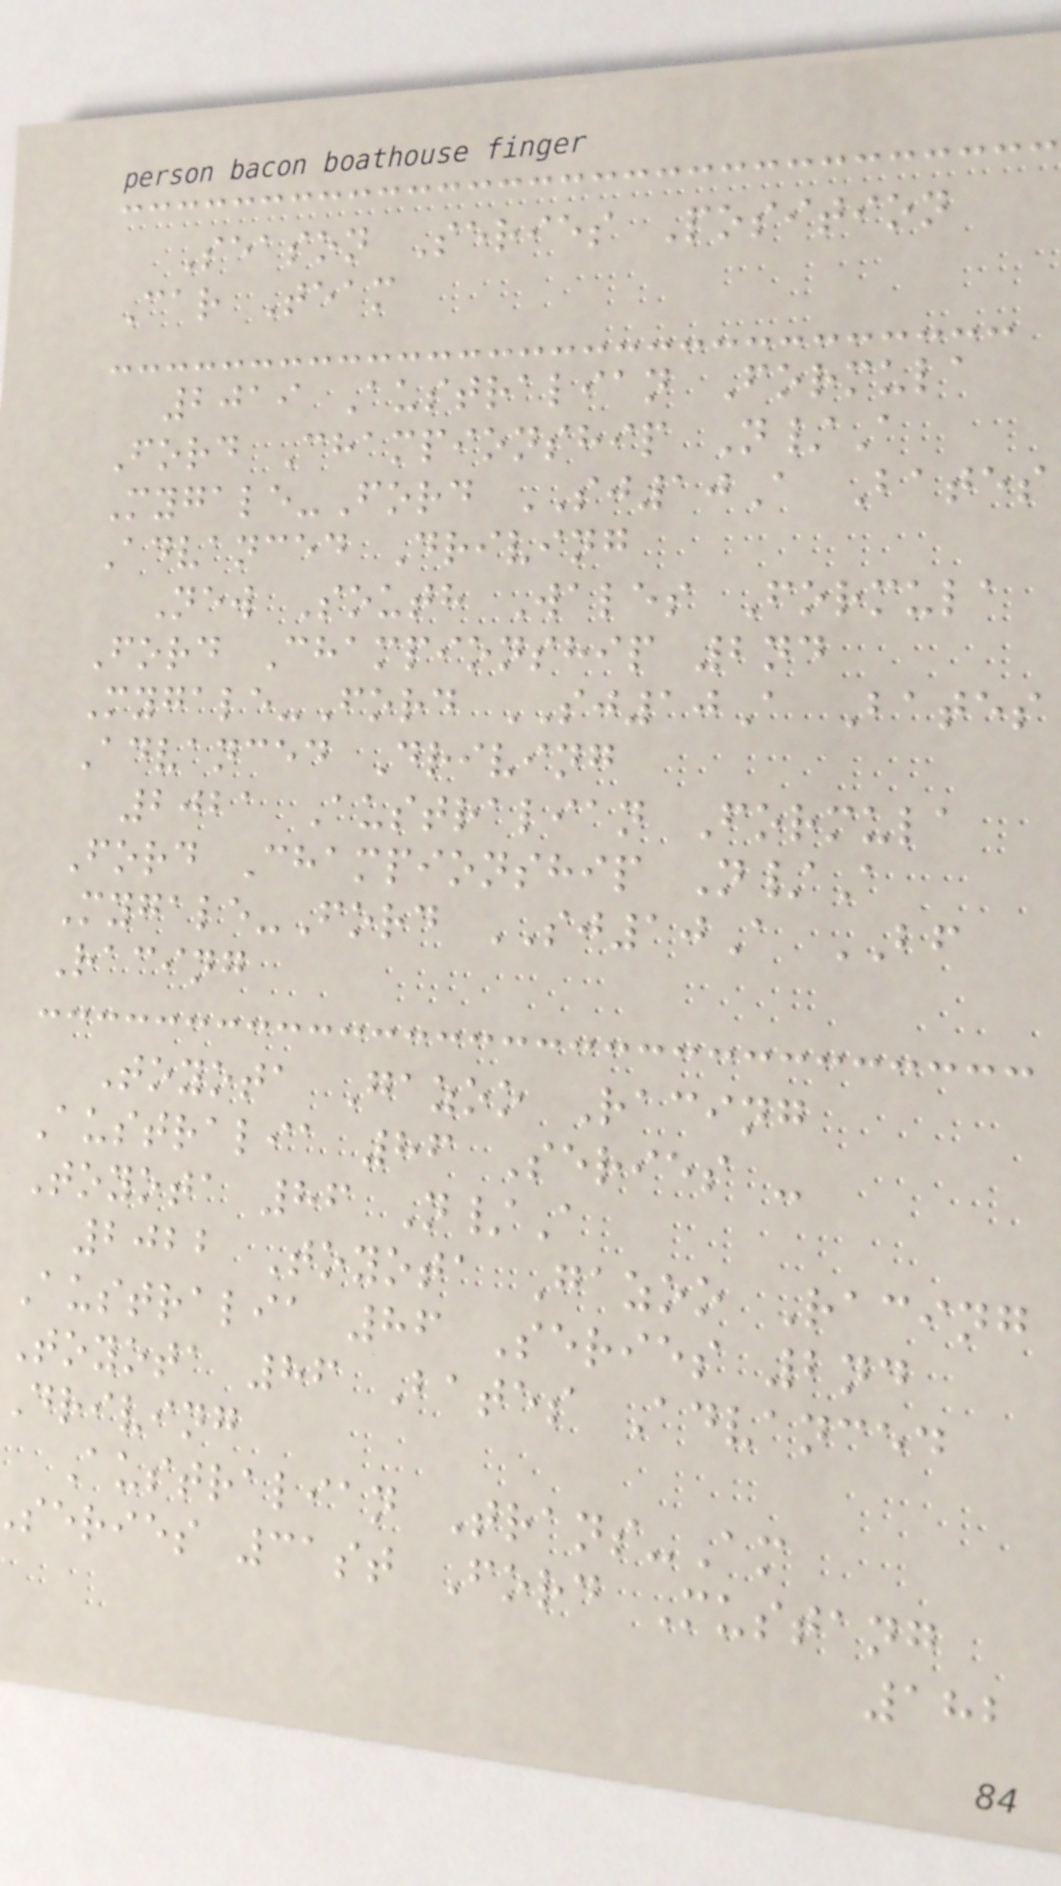Season Series Position
Car Team
2019 Australian Formula
Ford Championship N/A
Mygale-Ford SJ10A Bates
Advanced Driving
New South Wales Formula
Ford Championship 2nd
Mygale-Ford SJ10A Bates
Advanced Driving
2021 Australian Formula
Ford Championship N/A
Mygale-Ford SJ10A BF
Racing
Toyota Gazoo Racing
Australia 86 Series -
Toyota 86 N/A
2022 Toyota Gazoo Racing
Australia 86 Series 2nd
Toyota 86 Bates Advanced
driving
Australian Trans-Am
series 31st Ford Mustang
182
